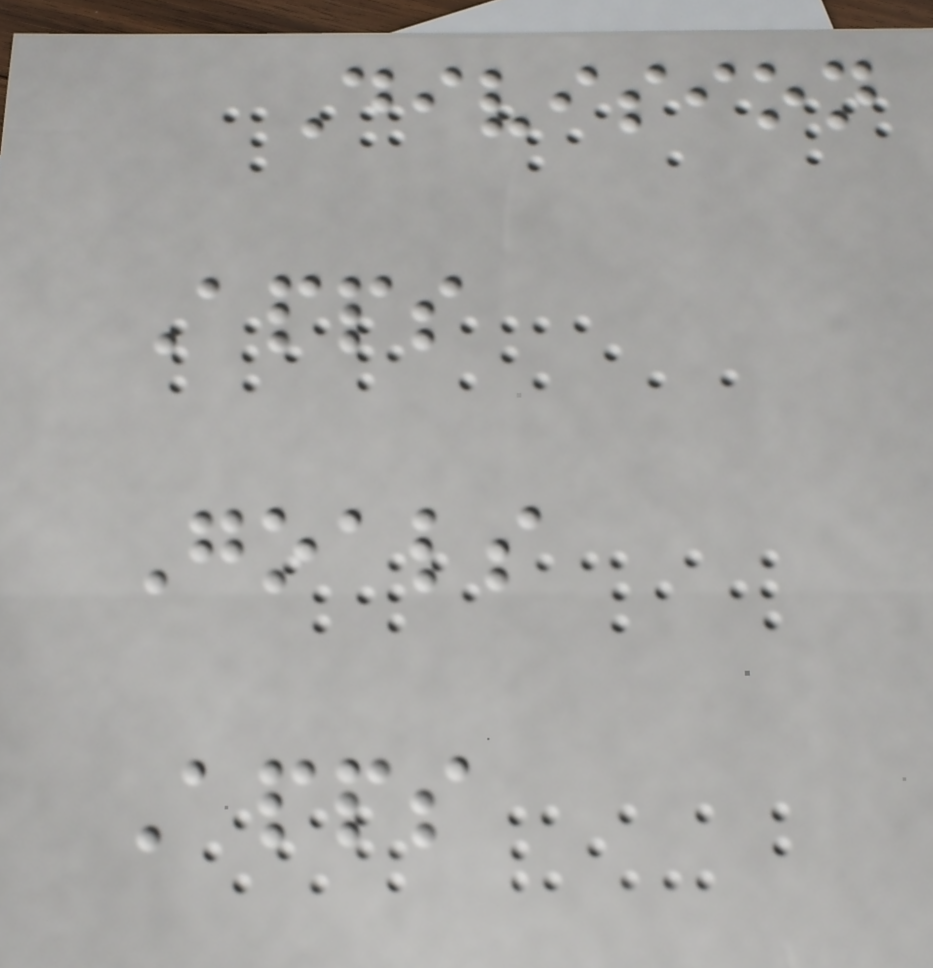Division
Apps
Goals
Apps
